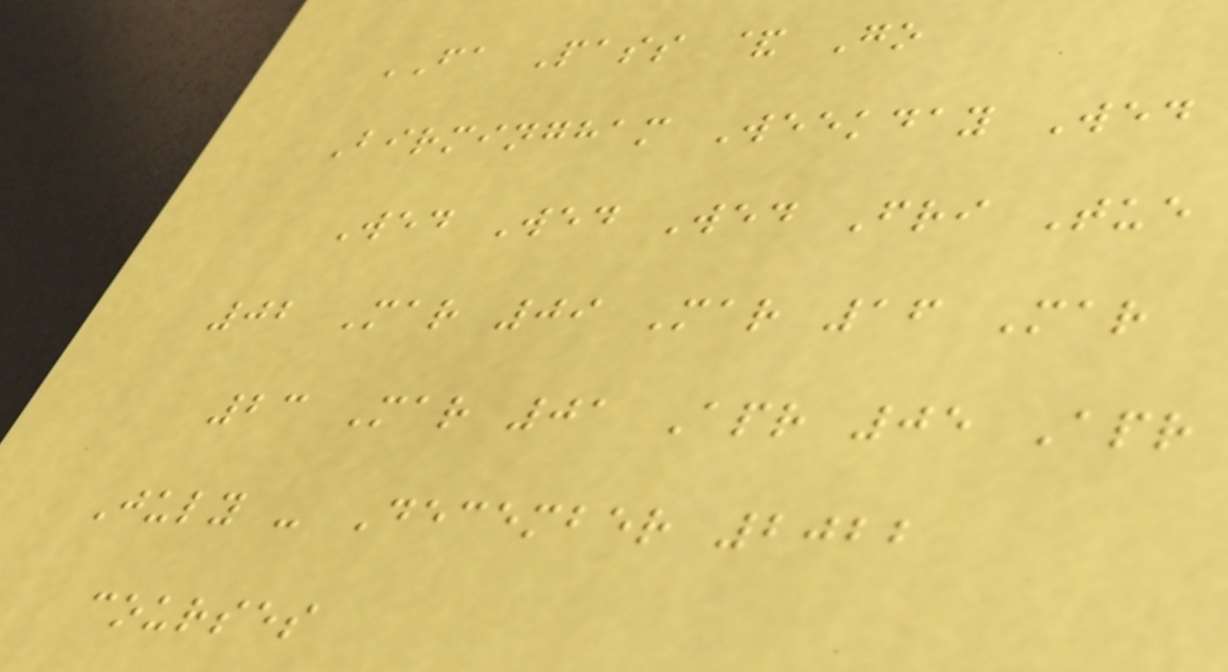FA Pass & Go
Birmingham Weekday Wed
Wed Wed Wed Fri Tue
02 Mar 09 Mar 16 Mar
23 Mar 01 Apr 05 Apr
July - December 2022
courses
